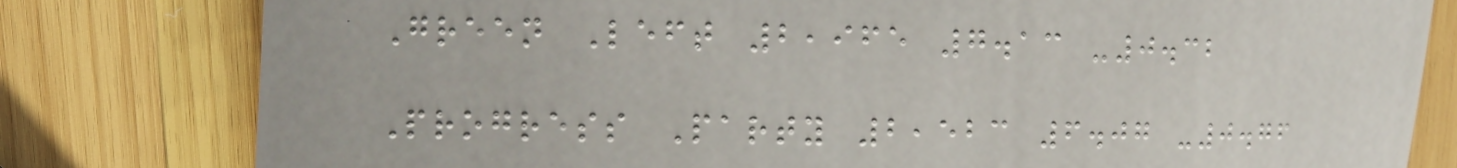Green Left 2,965 7.13 -0.32
Progress Party 2,523 6.07 -0.76
